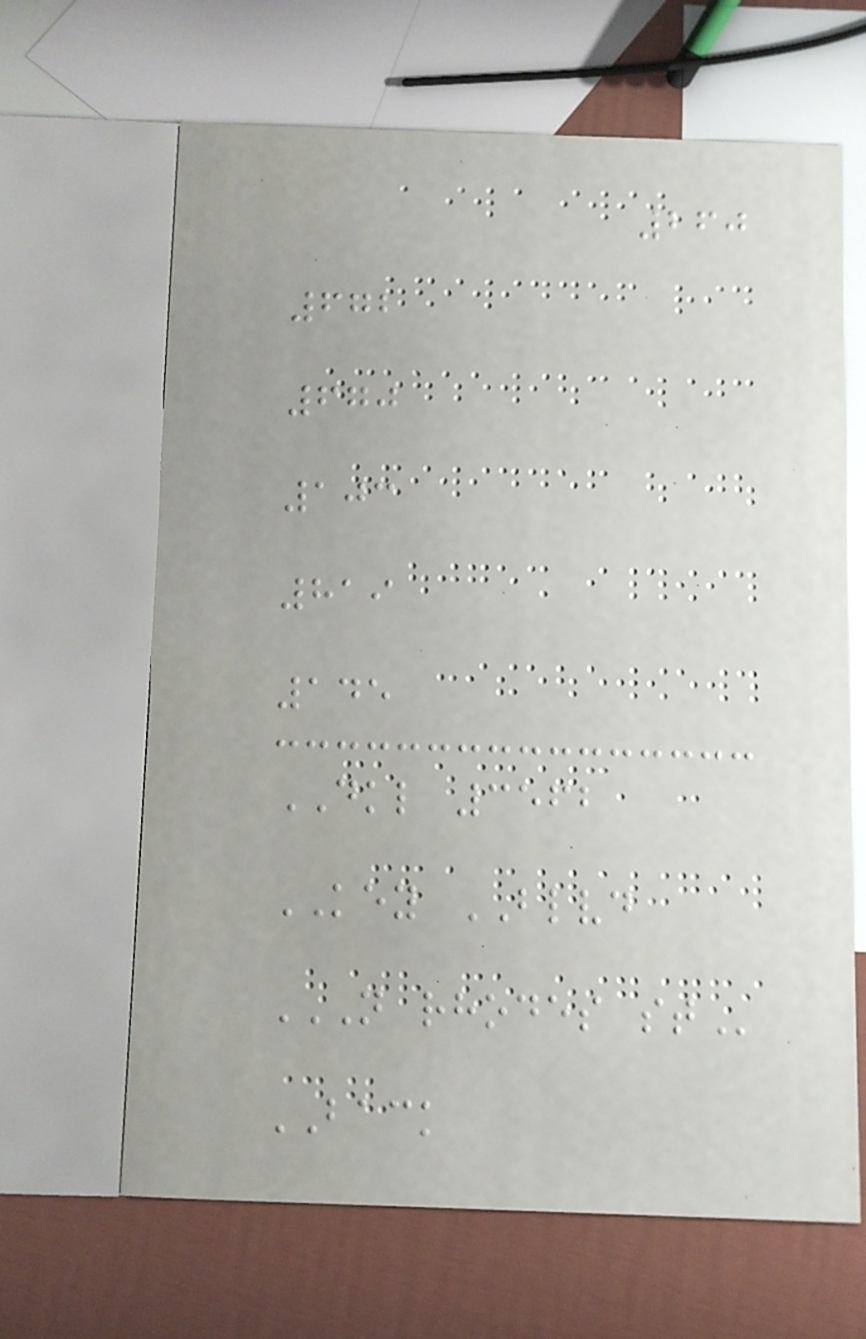260
672
670
103
819
145
DKL 3562
KEY BLVD
N RHODES ST
BACK
